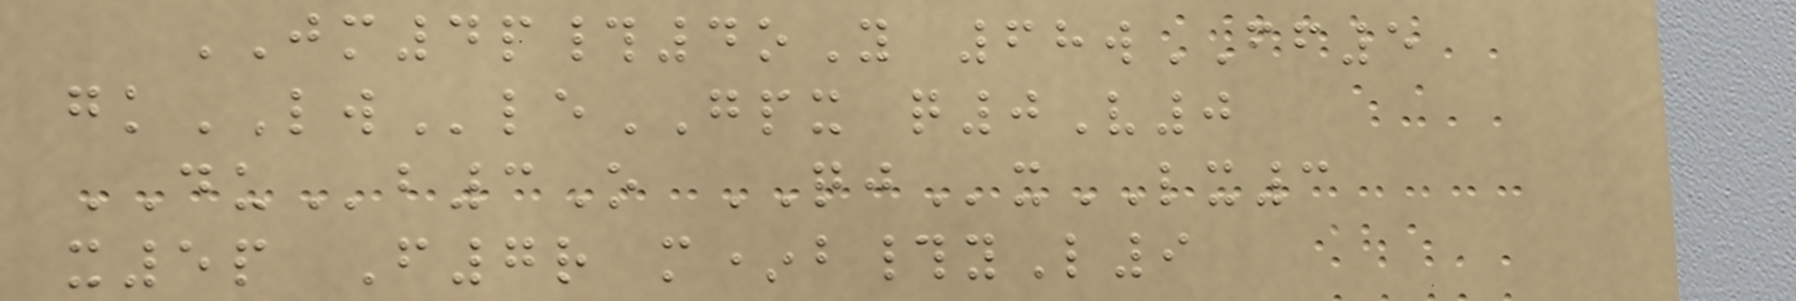JM4p#4oY 68wFF5
gkLWleGPX q0V0
DUb3O QJxLX3
x5p F7r m*b#yL9
